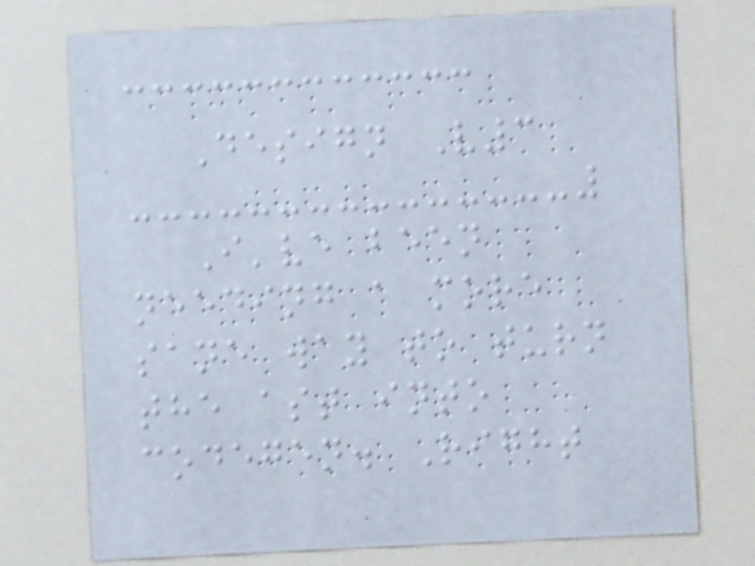Design V3
I've been
needing a more
sane way to turn
the ast into
codegen. Right
